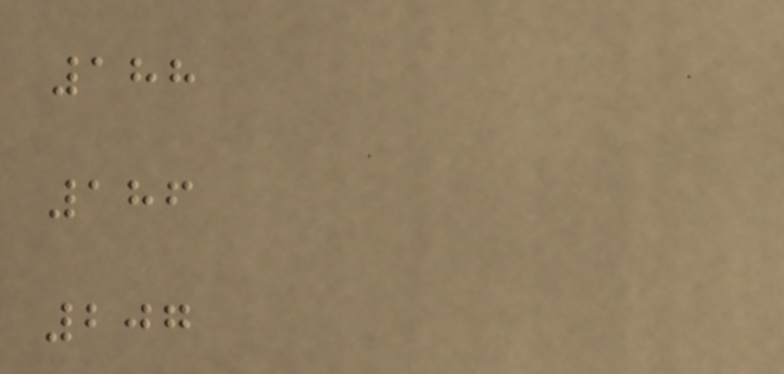188
186
207
